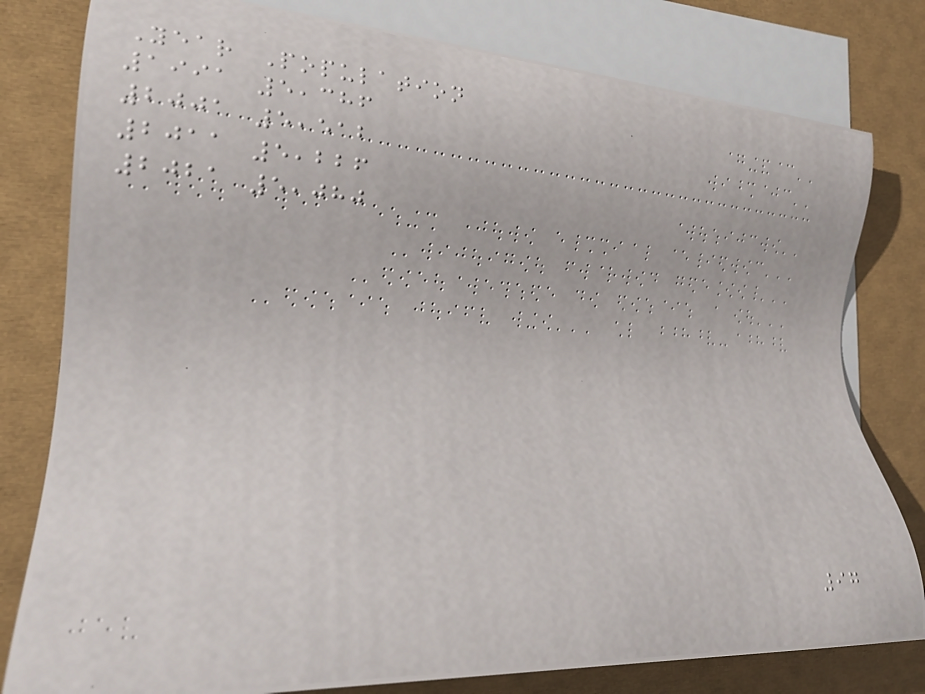Year Population
1991 5,386
2001 5,512
2011 5,226
2021 5,080
97
